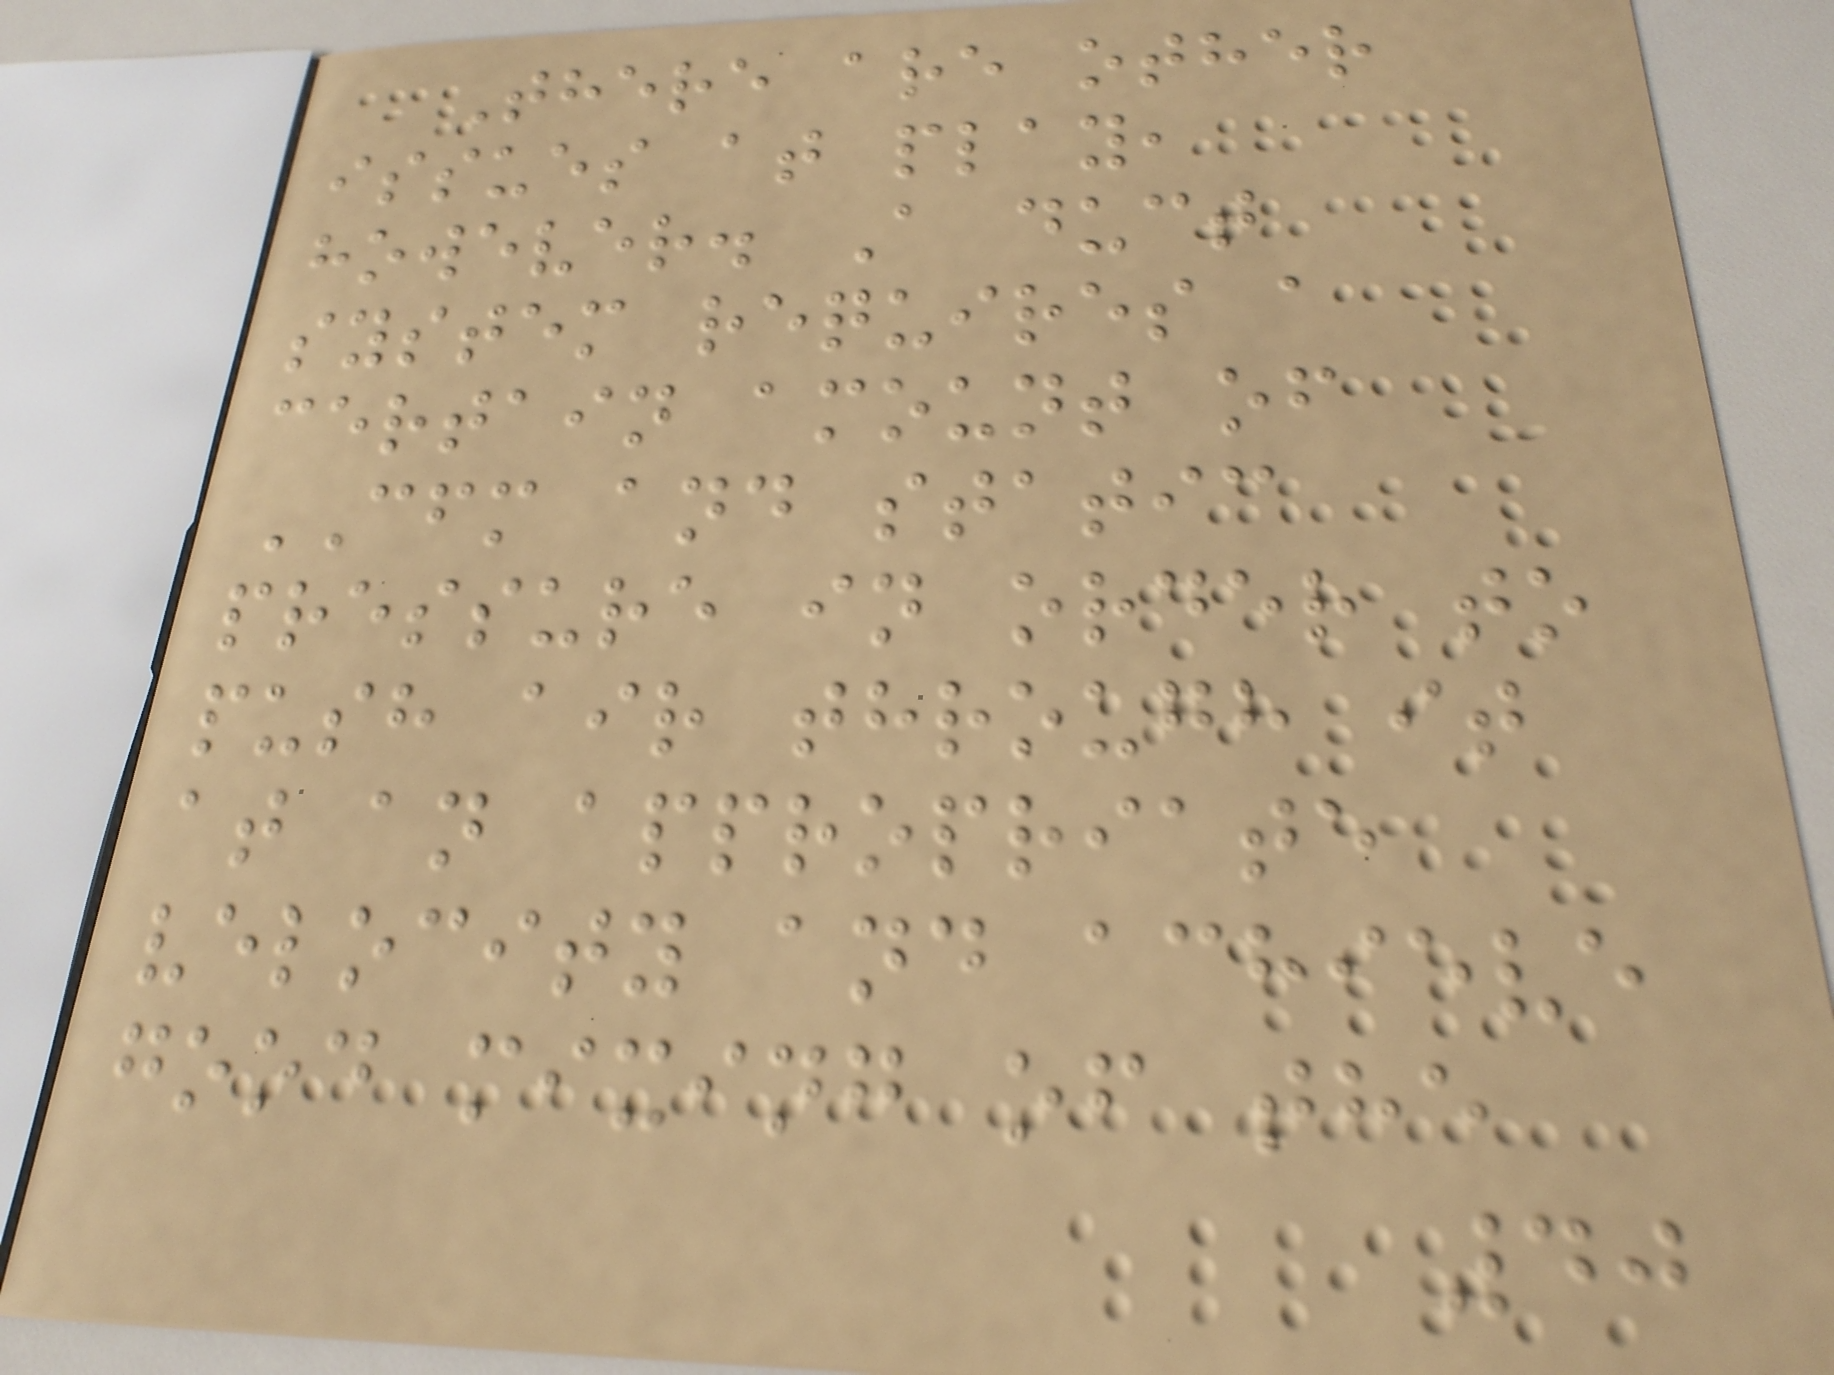There are other
issues at play,
however. A duct
system requires a
certain amount of
CFM and static
pressure in order to
push air through it
at an appropriate
velocity and achieve
good mixing of the
40
